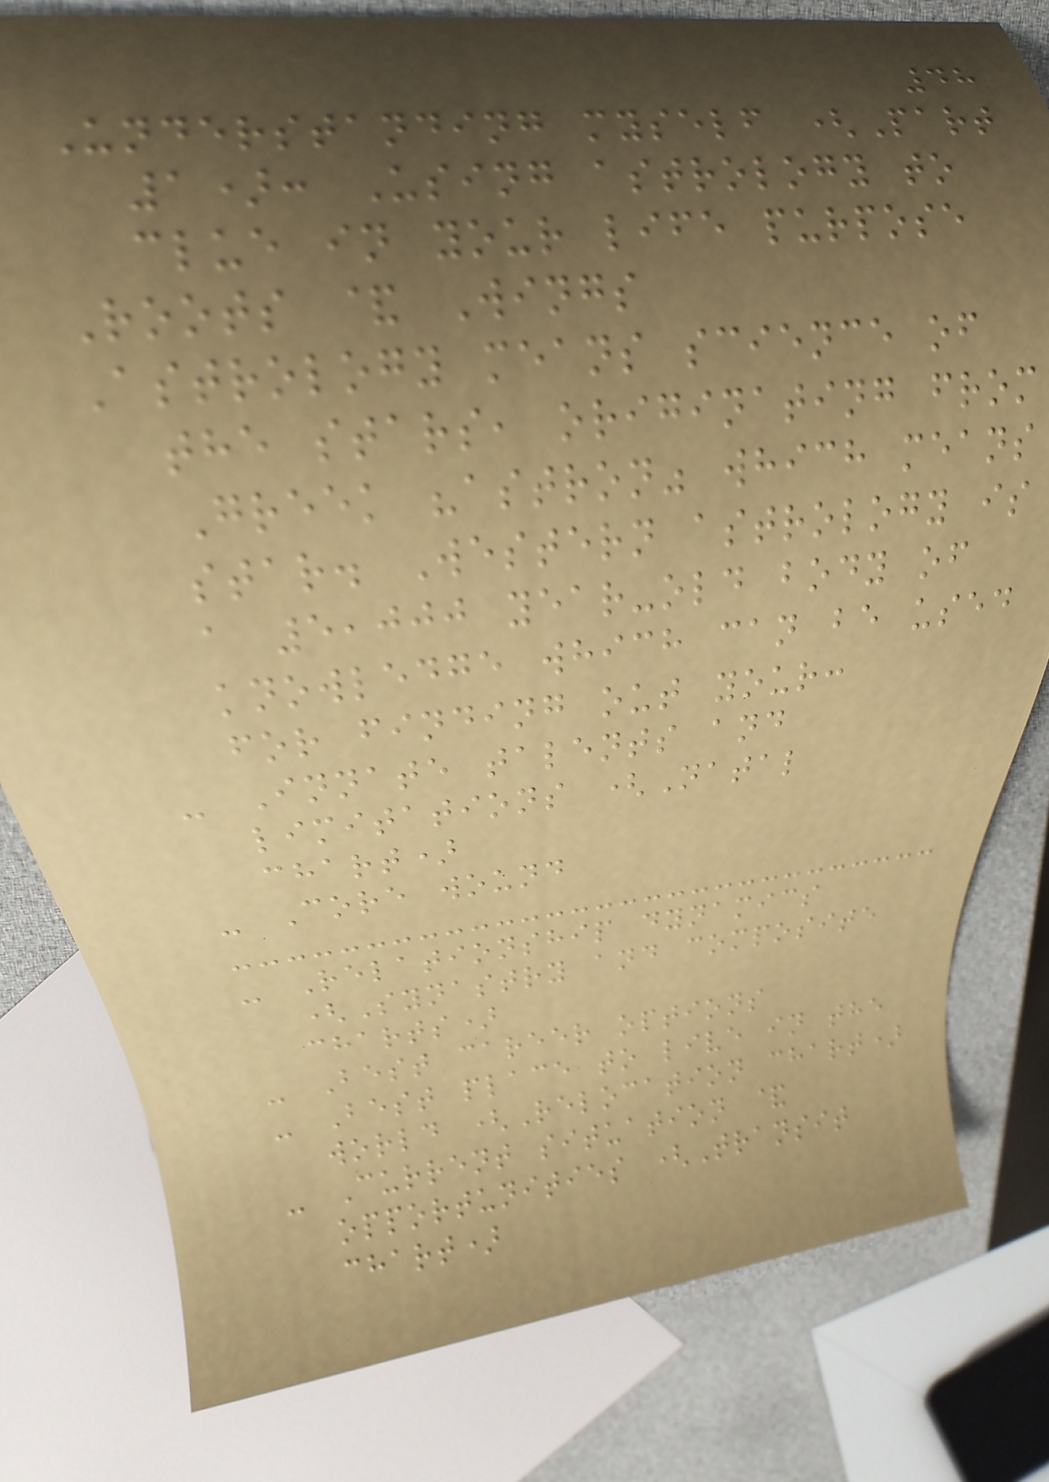48
Understanding myself (Part
1): Using astrology to
clue in your life purpose
Roots & Wings
Astrology means science of
the stars, originating from
Greek "astron" which means
star. Western astrology is
a 5,000 year-old body of
knowledge which can be used
for finding out your:
- Innate talents and
limitations (Natal
chart)
- Core wound
- Relationship dynamics
(Synastry and composite
charts)
- Best career options
- Best place to live in the
world (Relocation chart)
- Current situation &
opportunities (Transit
chart)
